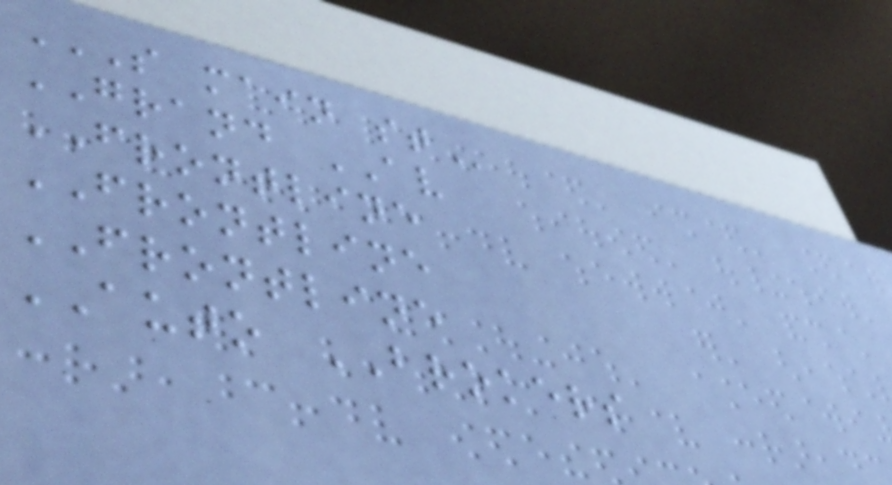S MAIN ST
GRAND AV
FRONTLINE
FRONTLINE
FRONTLINE
AUTO BROKERS
